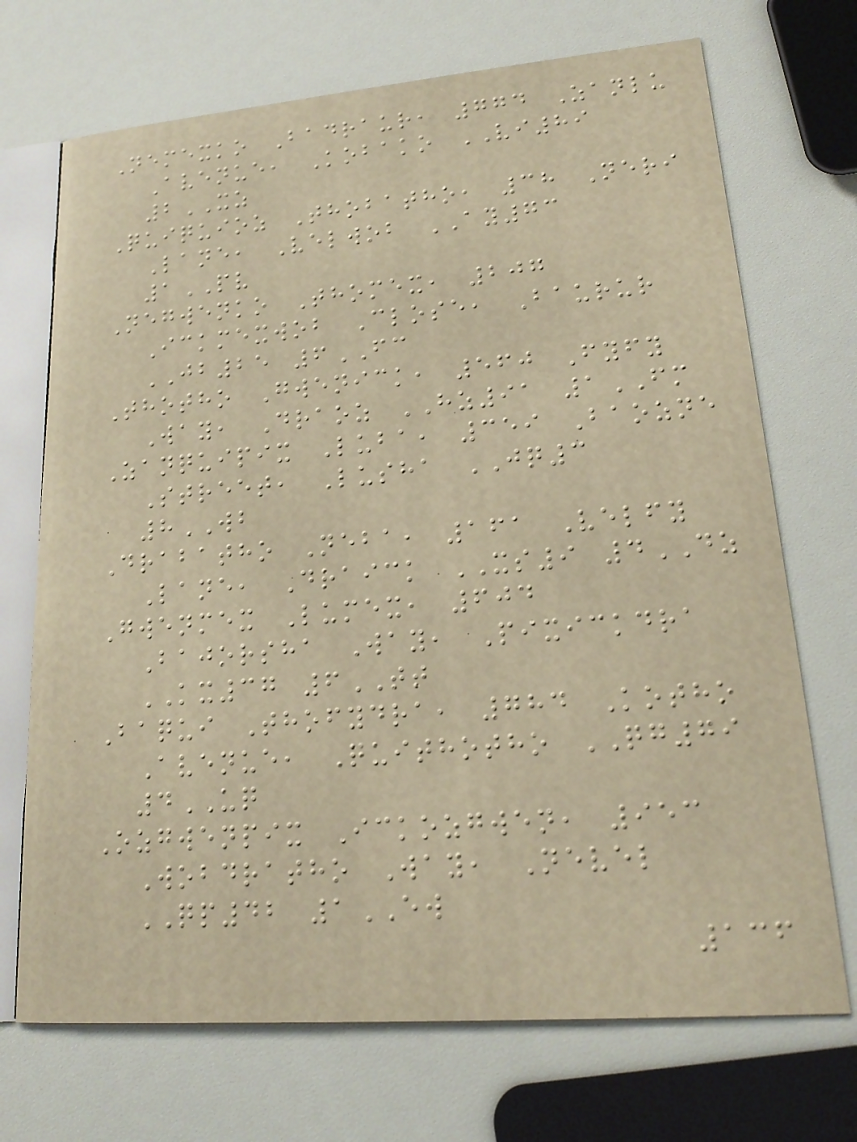Nemexko Badraur, 774 Zanlu
Avenue, Kobako VI89
2XZ
Quiquioz Thobatho, 38 Neri
Lane, Velwob AY73
1PV
Negwenko Thomex, 207
Ickmexwob Close, Baurur
JB25 6FC
Thotho Gwenick, 560 Fyfy
Way, Draoz HZ91 1FM
Zanquipix Luba, 359 Baozne
Street, Lusha JQ3
8WB
Drabatho Neba, 161 Velfy
Lane, Draick XS9 4DZ
Gwenmex Lumex, 604
Bajorsha Way, Pixickdra
KX37 6TT
Baqui Thofydra, 784 Kotho
Avenue, Quithotho QG79
4UQ
Ozgwenpix Ickozgwen, 953
Wobdratho Way, Nevel
QP42 1EW
136
